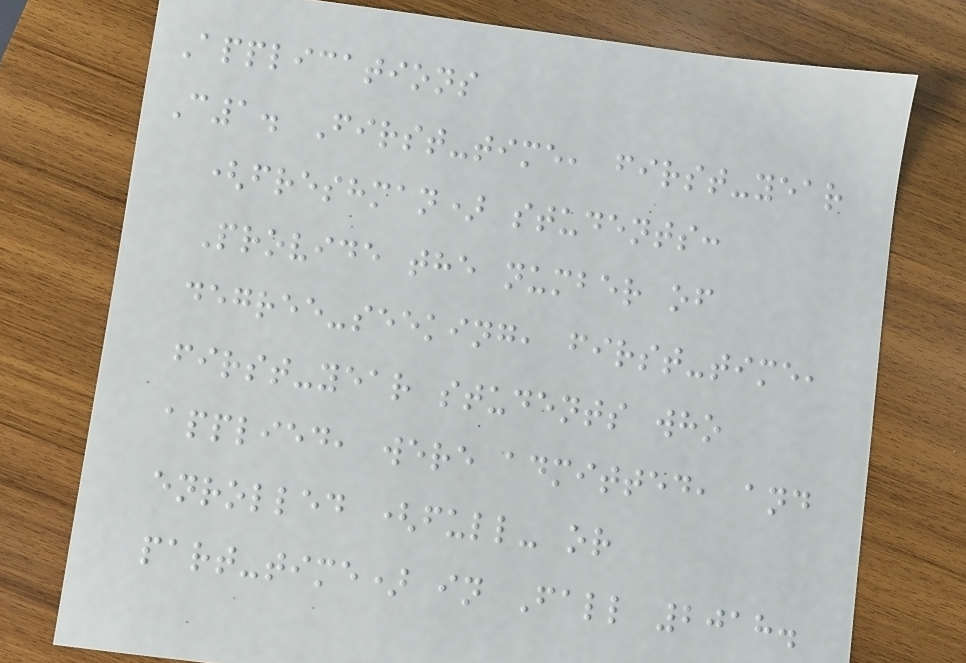Applications
C1. First-time, first-year
(freshman) students:
Provide the number of
degree-seeking, first-time,
first-year students who
applied, were admitted, and
enrolled (full- or
part-time) in Fall 2018.
